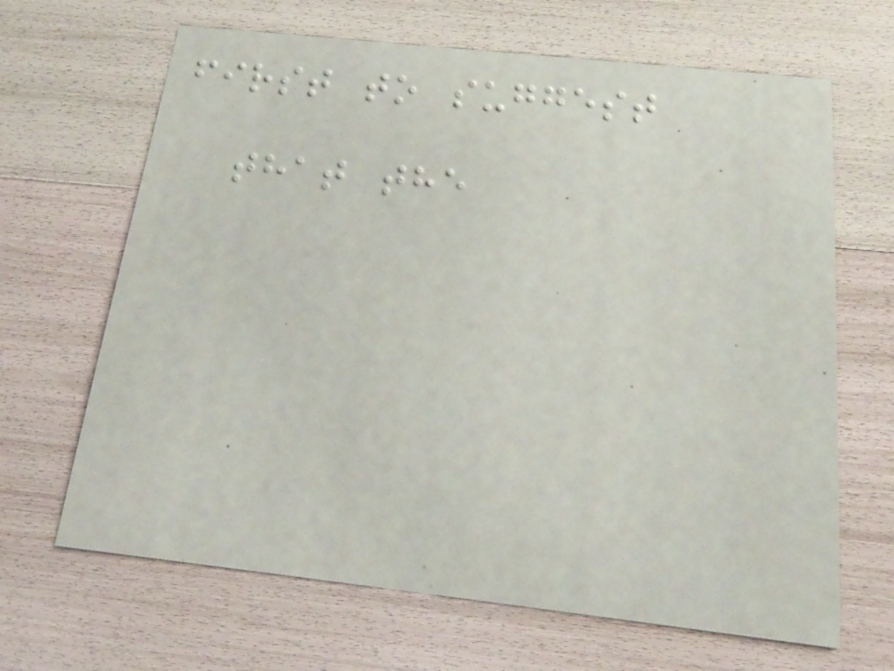first to suggest
that the
